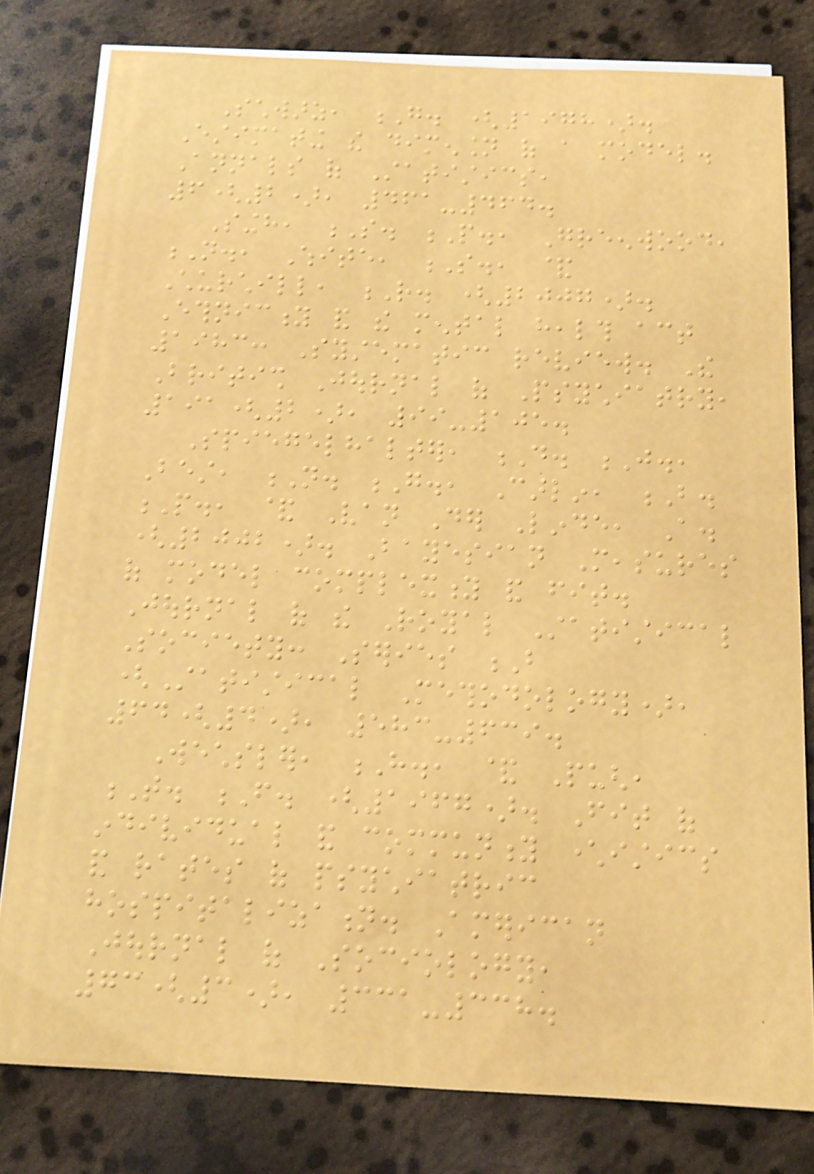Schwarz, G. (1978).
Estimating the dimension of a model.
Annals of Statistics,
6(2), 461-464.
Singh, S. P., Greenwood,
N., White, S., &
Churchill, R. (2007).
Ethnicity and the mental health act
1983: Systematic review. The
British Journal of Psychiatry,
191(2), 99-105.
Spiegelhalter, D. J.,
Best, N. G., Carlin, B.
P., & Van Der Linde, A.
(2002). Bayesian Measures
of model complexity and fit.
Journal of the Royal Statistical
Society: Series B
(Statistical Methodology),
64(4), 583-639.
Wechsler, H., & Pugh,
T. F. (1967). Fit of
individual and community characteristics
and rates of psychiatric
hospitalization. American
Journal of Sociology,
73(3), 331-338.
